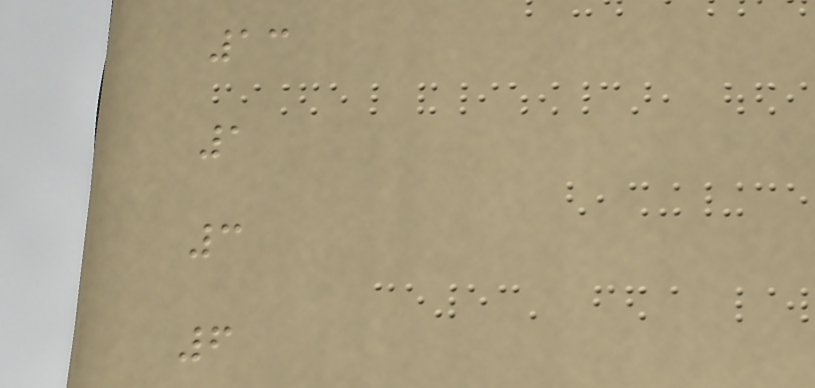13
1
3
6
